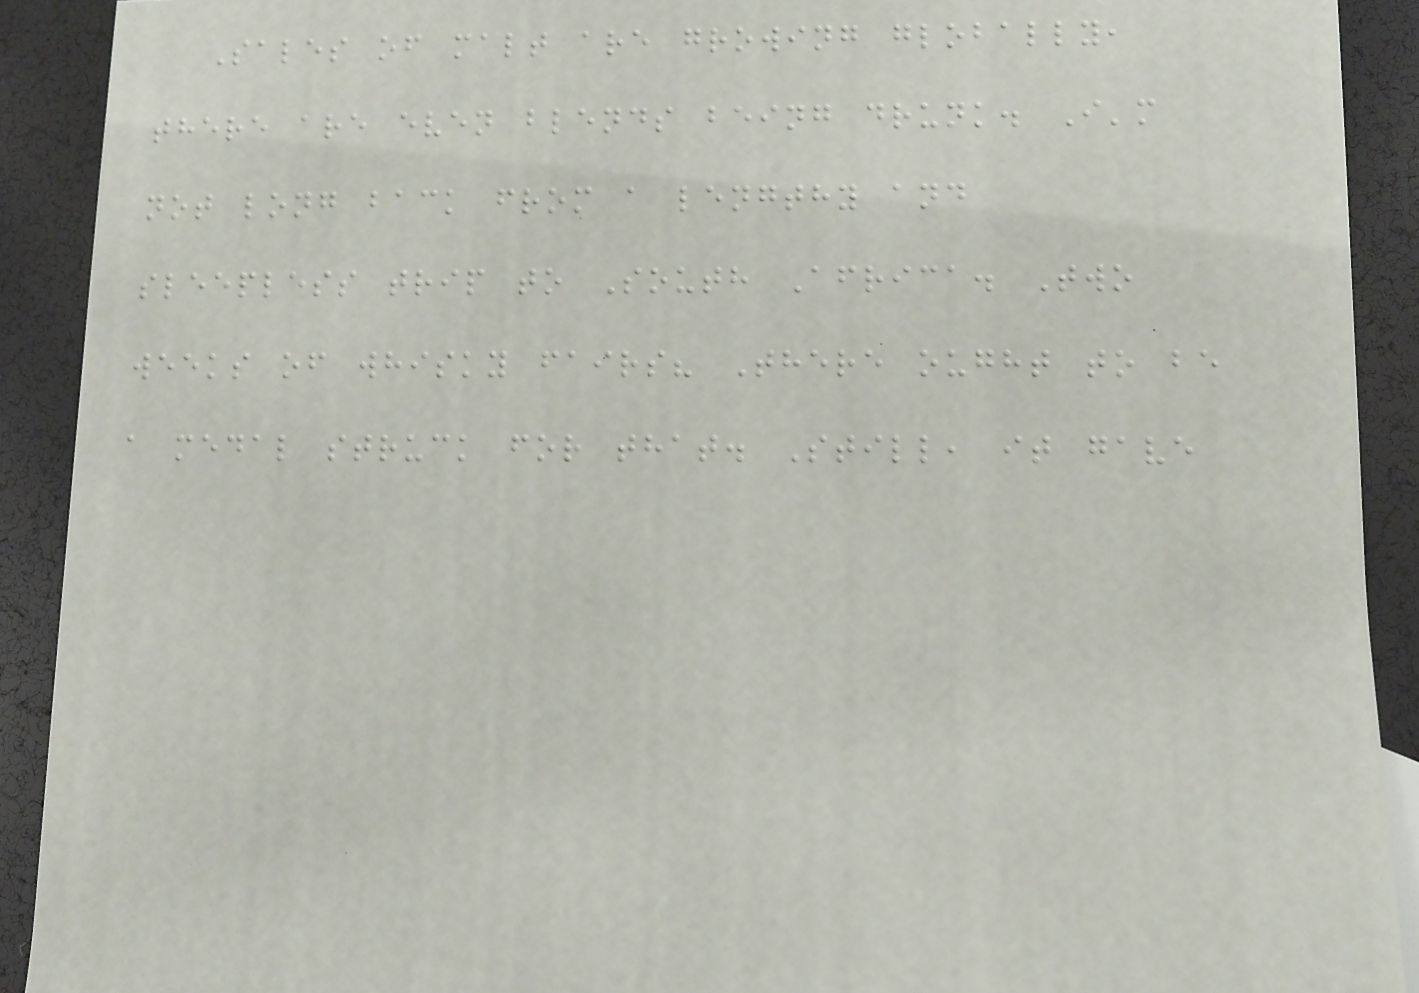Sales of malt are growing globally,
there are even blends being drunk. I'm
not long back from a lengthy and
sleepless trip to South Africa. Two
weeks of whisky fairs? There ought to be
a medal struck for that. Still, it gave
